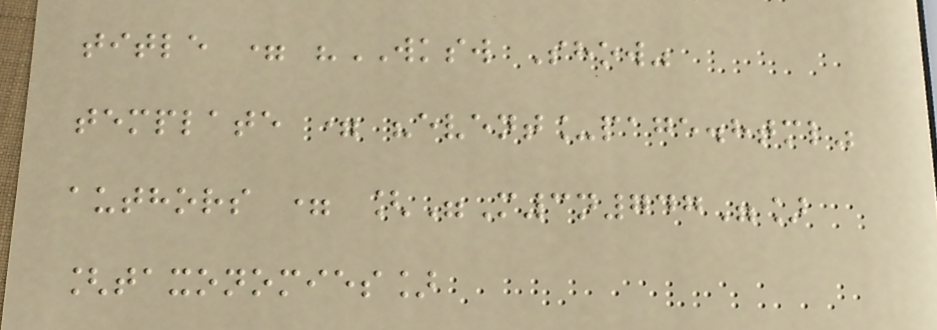title = "WKSW Show"
template = "event_page.html"
authors = ["M3n747"]
[taxonomies]
